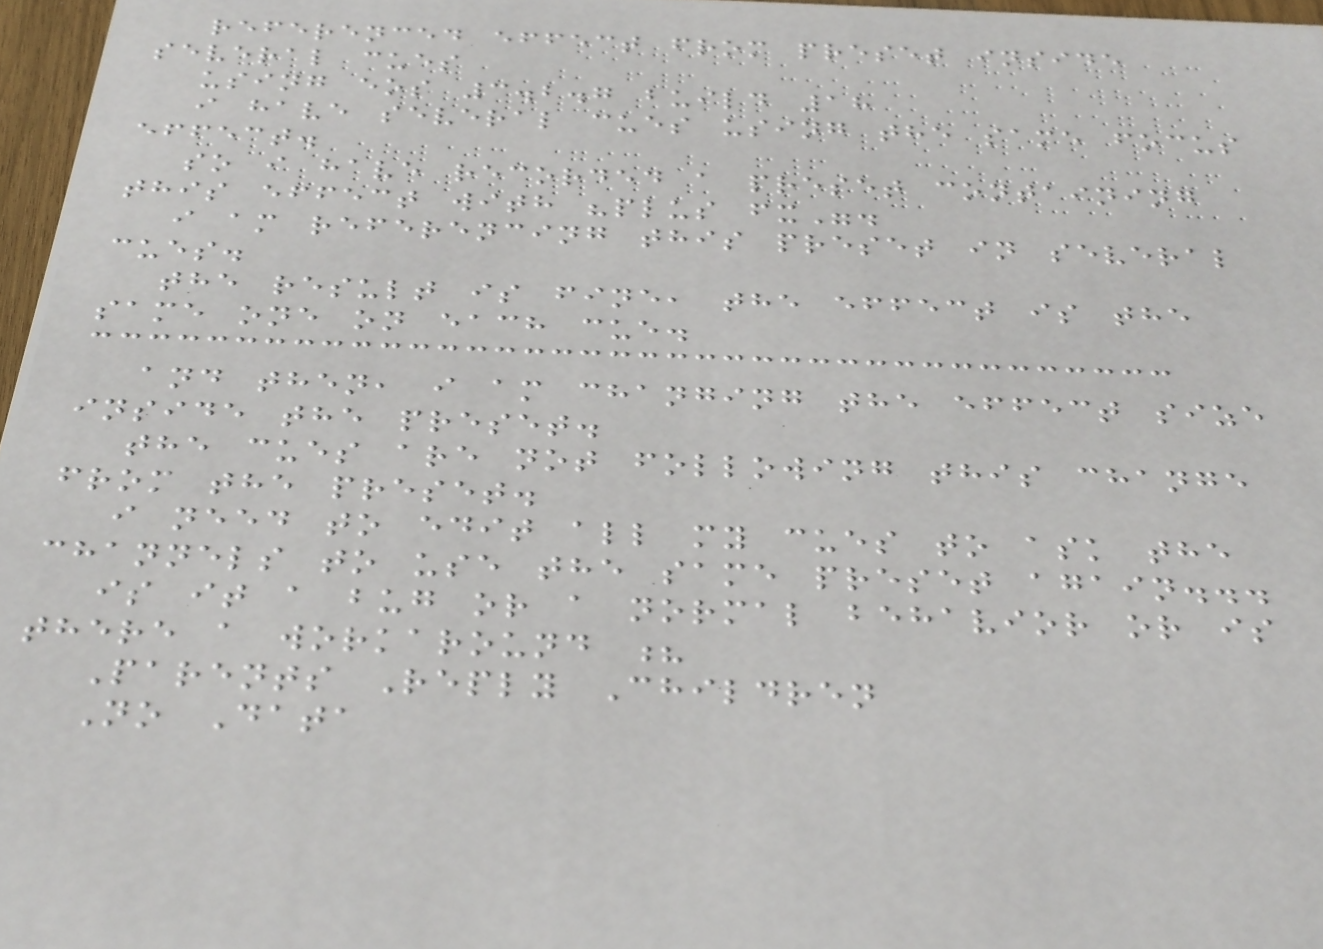referenced effect from preset inside
several cues
using eos 3.2.7 build 18
i have several cues using the same focus
effect.
so i have recorded a preset containing
this effect with "plus fx".
i am referencing this preset in several
cues.
the result is fine, the effect is the
same one on each cue.
and then, i am changing the effect size
inside the preset.
the cues are not following this change
from the preset.
i need to edit all my cues to ask the
channels to use the same preset again...
is it a bug or a normal behavior or is
there a workaround ?
Parents Reply Children
No Data
